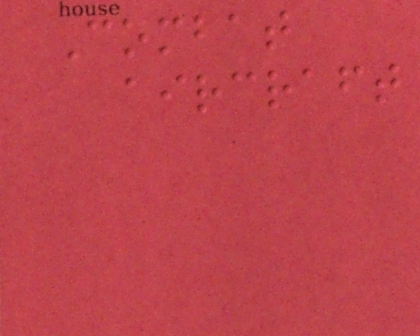Combat
aircraft
